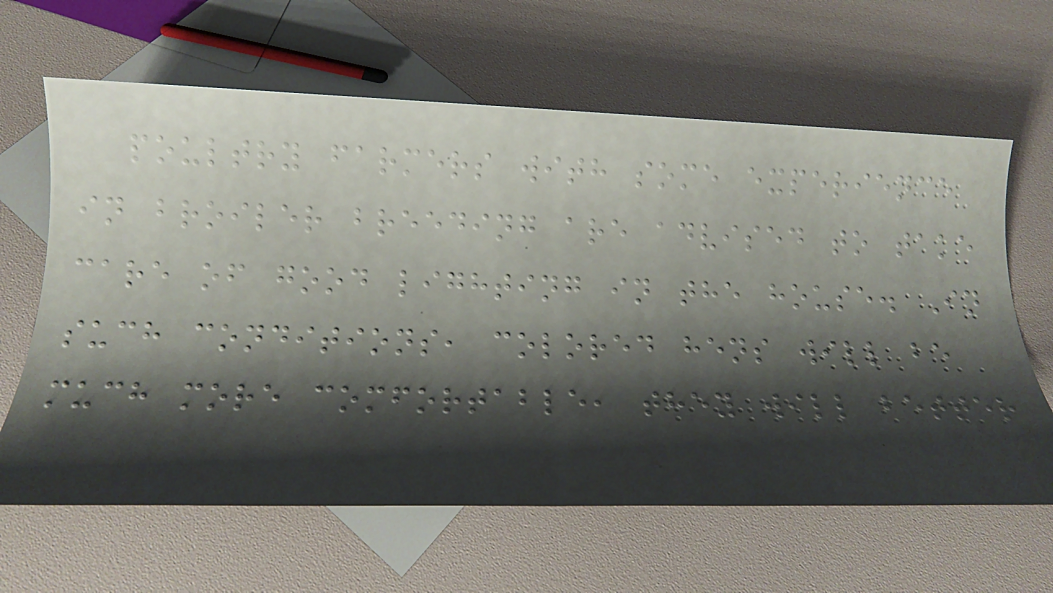poultry farmers with some experience
in broiler breeding are advised to take
care of good lighting in the house. In
such conditions, colored hens will be
much more comfortable, they will better
